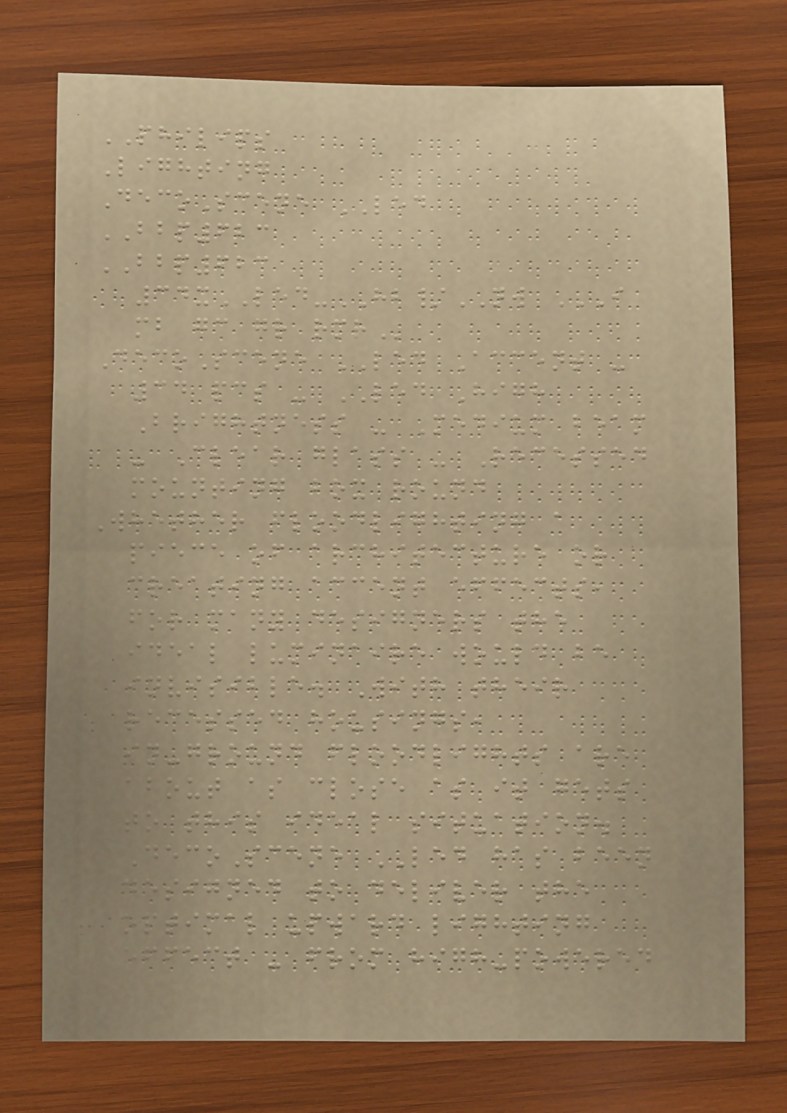PHILIPS
Lighting
DecoScene LED
BBP623
BBP623
34xLED-HB/NW I
MB GC GR RMR
DecoScene LED Accent -
34 pcs - LED High
Brightness - Medium beam
- Clear glass - Recessed
mounting box round
Whether floodlighting a
piece of architecture or
creating accent effects,
for many designers the
ideal luminaire would be
invisible. With their
recessed housings,
in-ground floodlights are
about as close as it gets
to this ideal situation.
DecoScene LED has been
designed to deliver the
optimal upward lighting
effect - from high-powered
